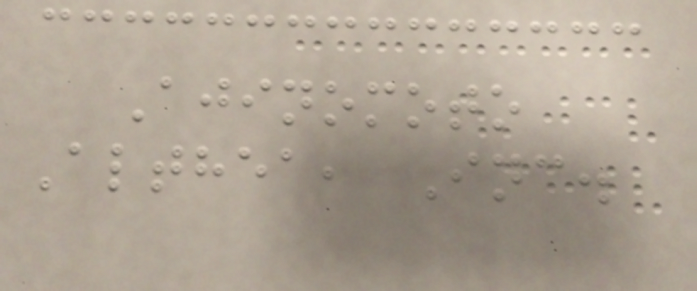Ajinomoto
Althea, Inc.
